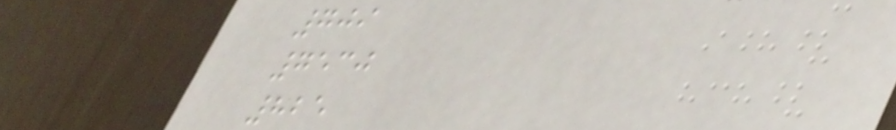709
7530
825
